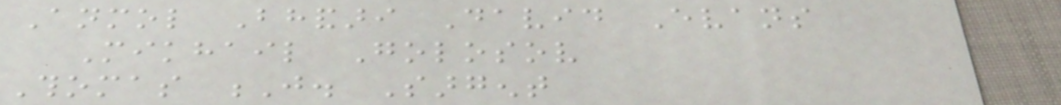Anmol Bhandari David Evans
Mikhail Golosov
Thomas J. Sargent
